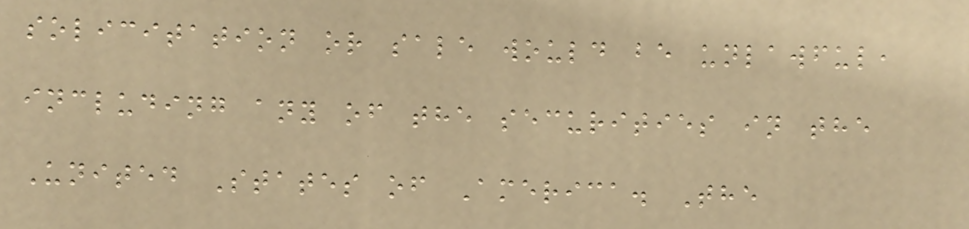solicitation or sale would be unlawful,
including any of the securities in the
United States of America. The
